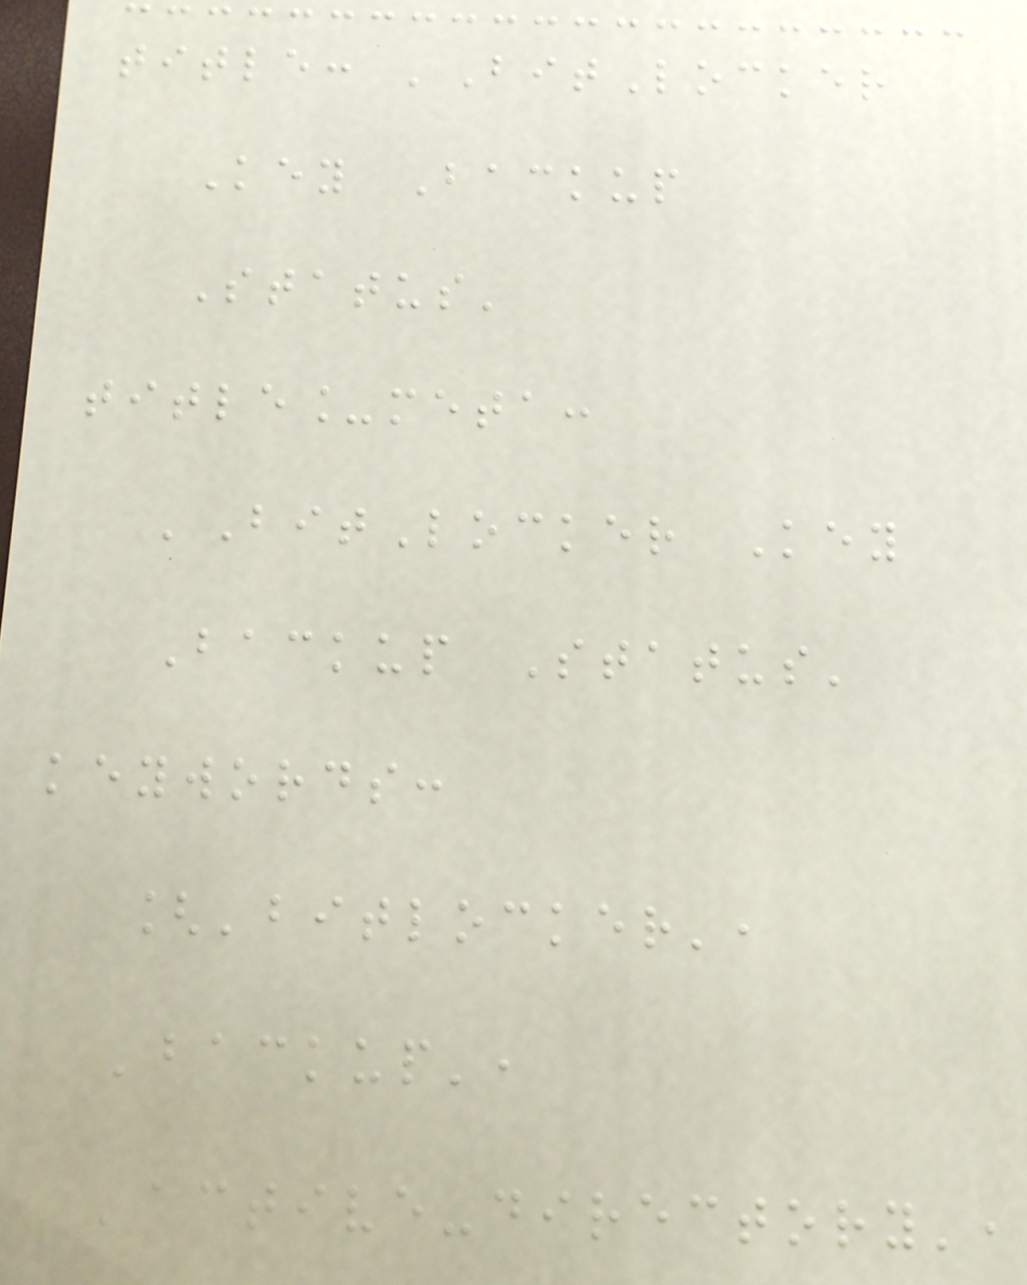title: 'BitLocker
Key Backup
Status'
title_meta:
'BitLocker Key
Backup Status'
keywords:
['bitlocker',
'backup',
'active-directory',
